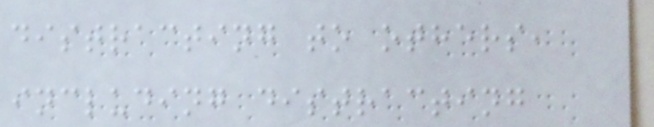distracting to others,
including distracting
